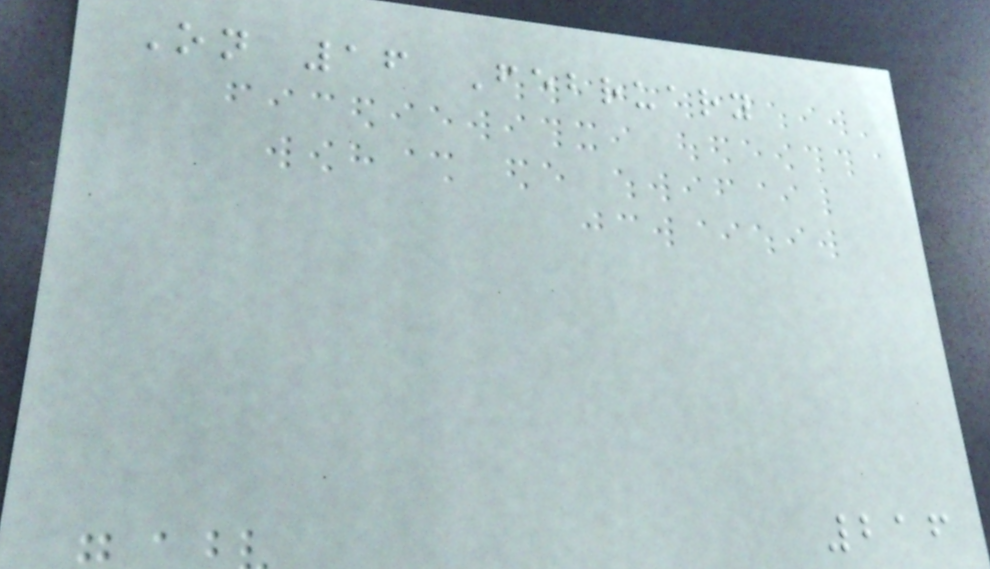On 16 February
216
